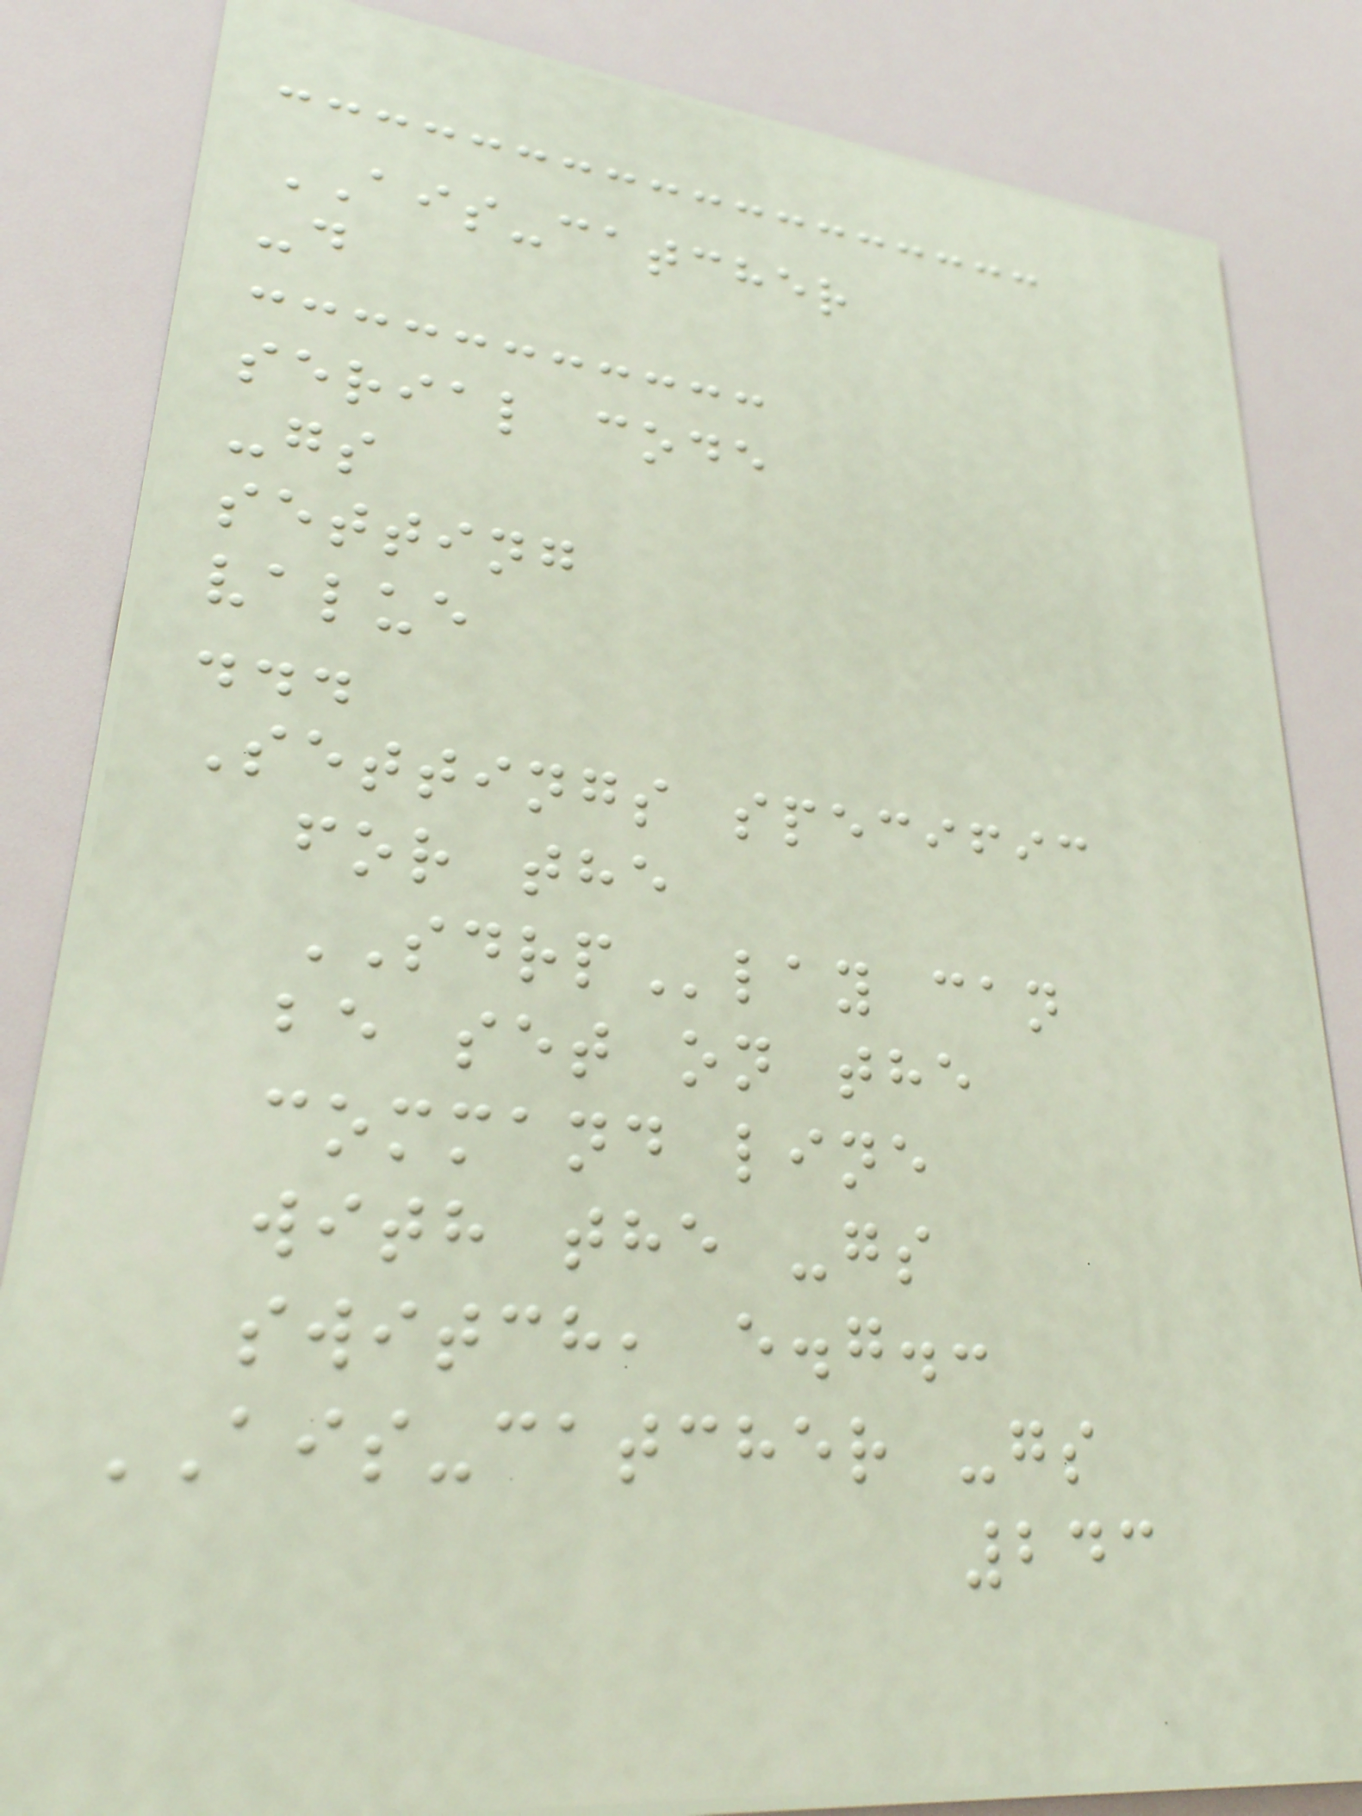AIS-catcher
-d
serial code
-gs
setting
value
...
Settings specific
for the
SDRPlay can
be set on the
command line
with the -gs
switch, e.g.:
AIS-catcher -gs
243
